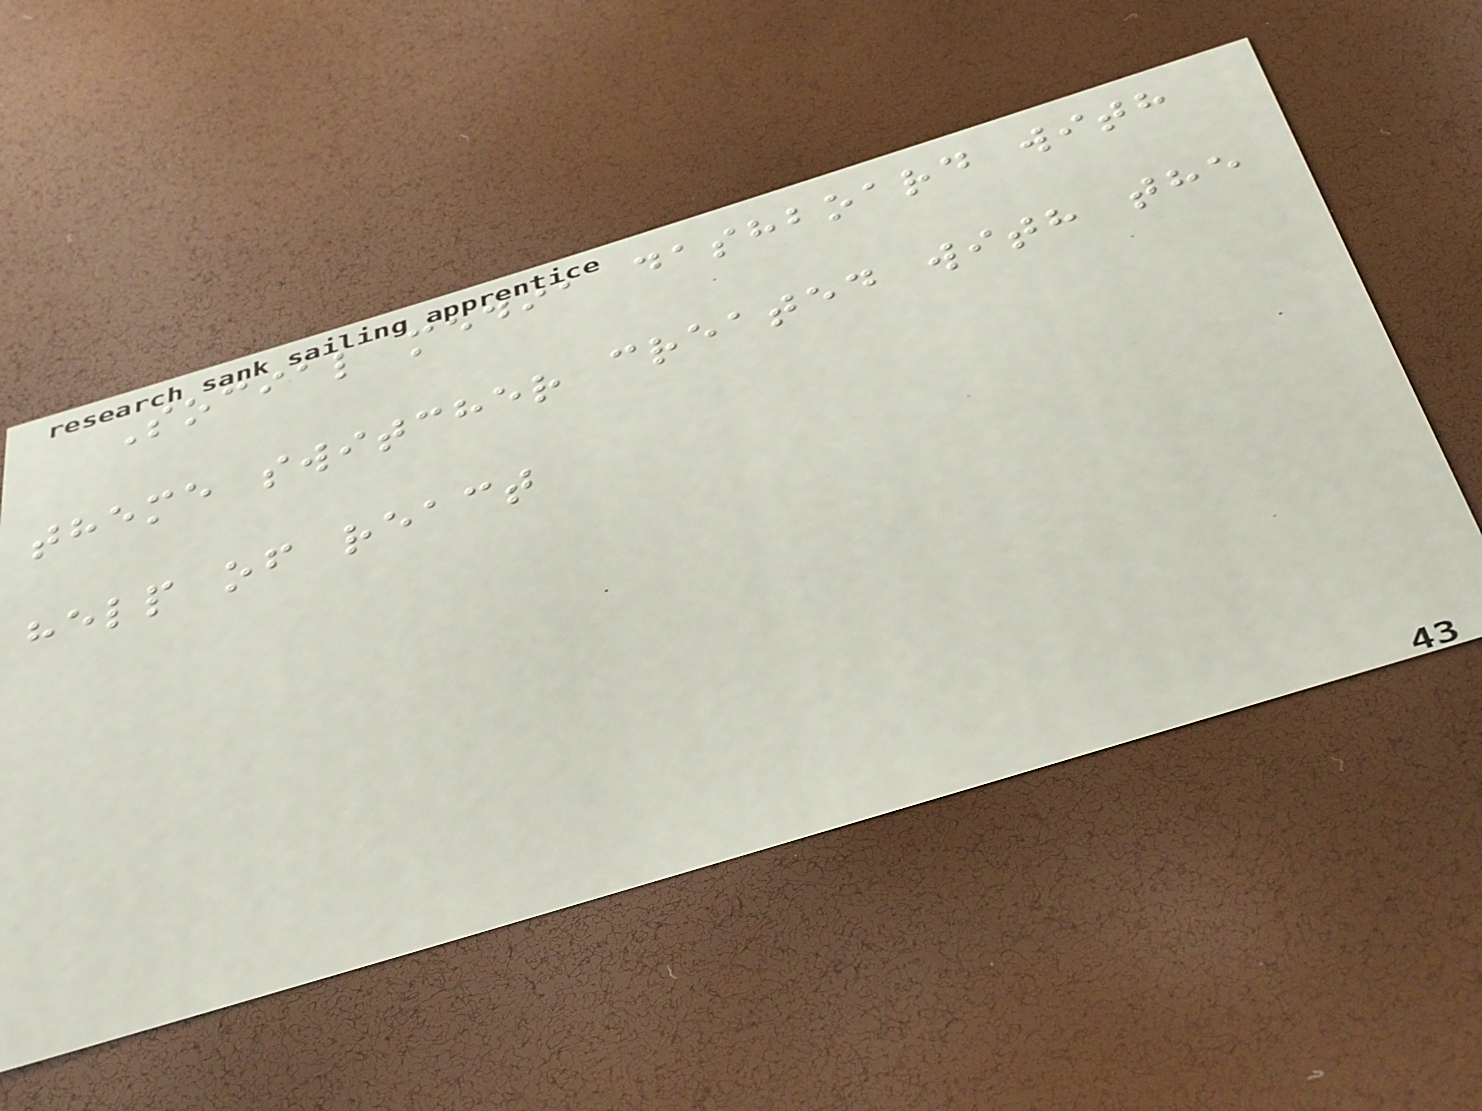Social media dashboard with
theme switcher created with the
help of react
